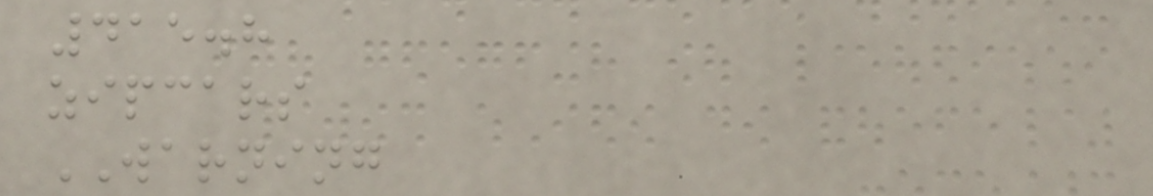415.8
zipcars
WARNING
